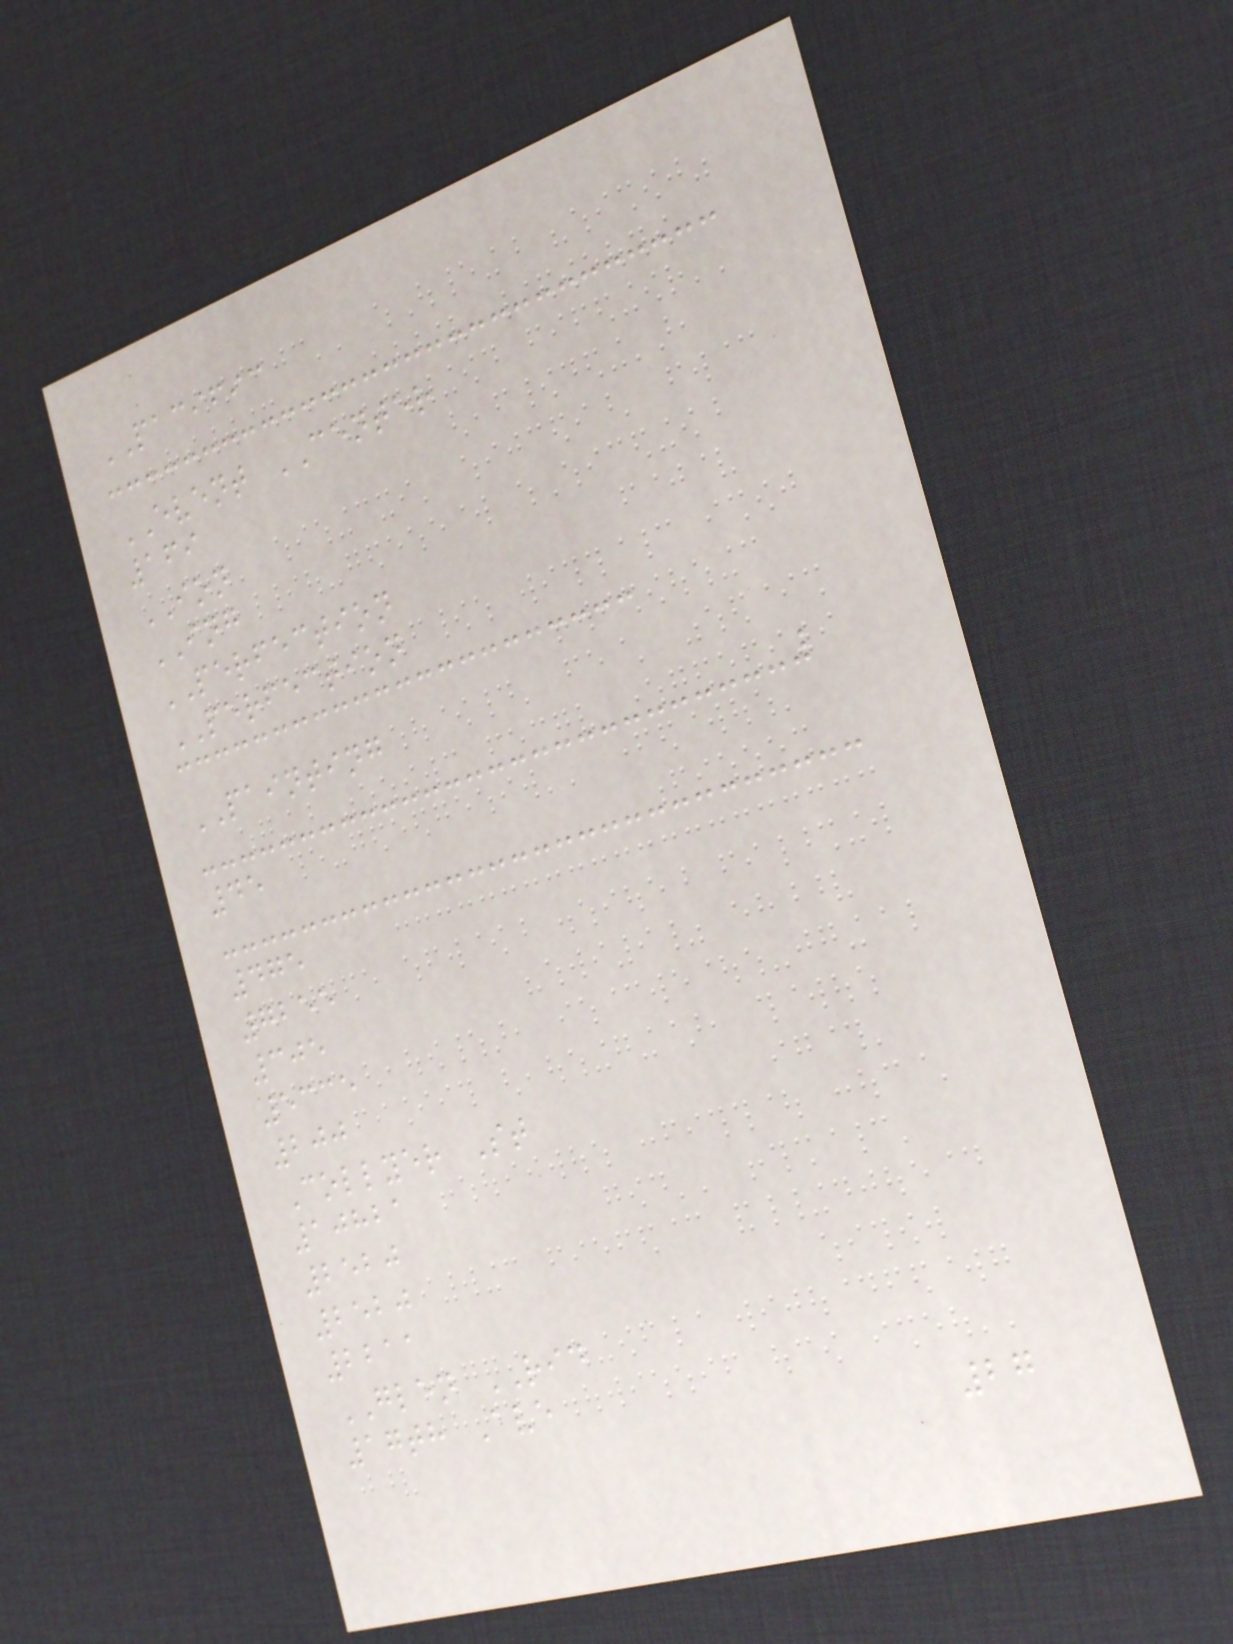PACIFIC
EVENT CENTER
169
ION
ING
PERFECTION
PERFECTION
PAINTING
45
475
7255
305
5335
200
Collyer St
10821
2520
2520
2211
GLEN RID
17th Ave
27
